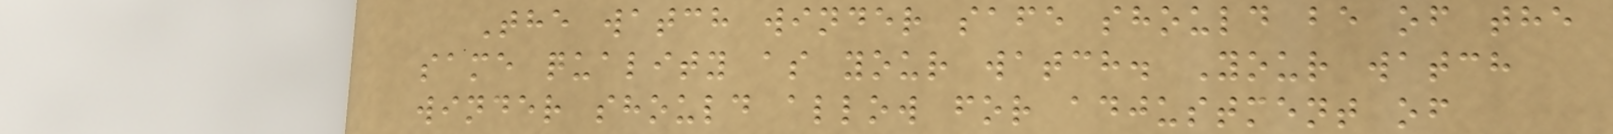The watch winder safe should be of the
same quality as your watch. Your watch
winder should allow for adjustment of
